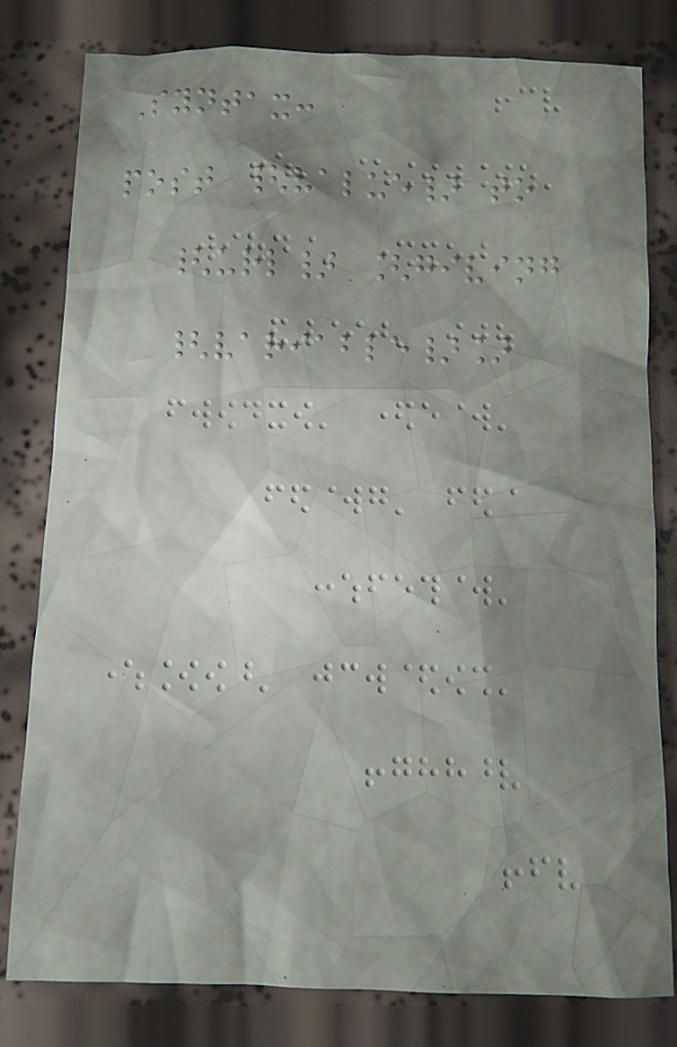Syntax:
post {value} to
{url} [giving
{variable}]
